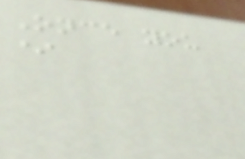Once you
*
